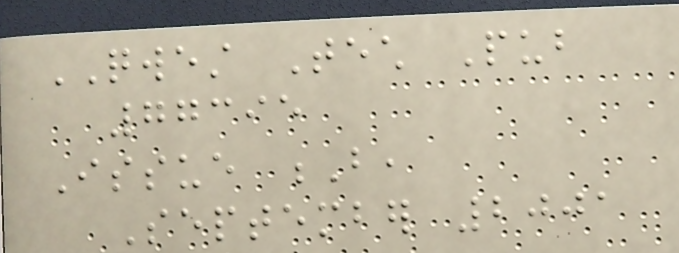QWEST Tech Pub
77395
Issue B,
September 2001
